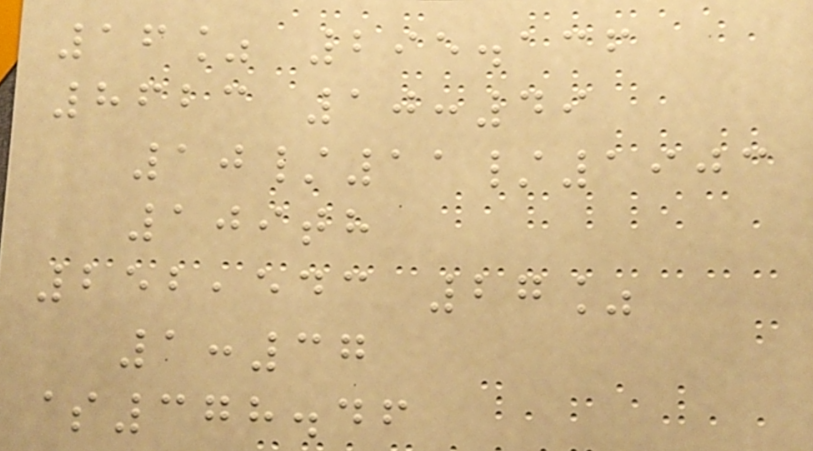16% 295.136
8623 10:49
10/11/1903
109th
252,543 27%
1:37
$378.46
